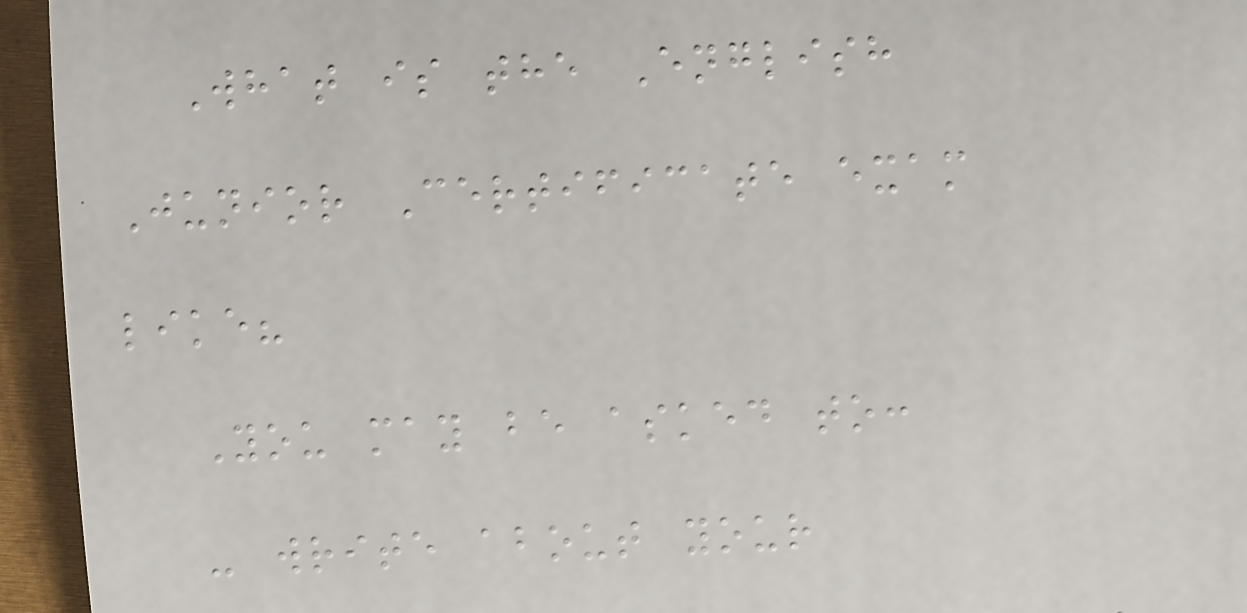What is the English
Junior Certificate exam
like?
You may be asked to:
- write about your
